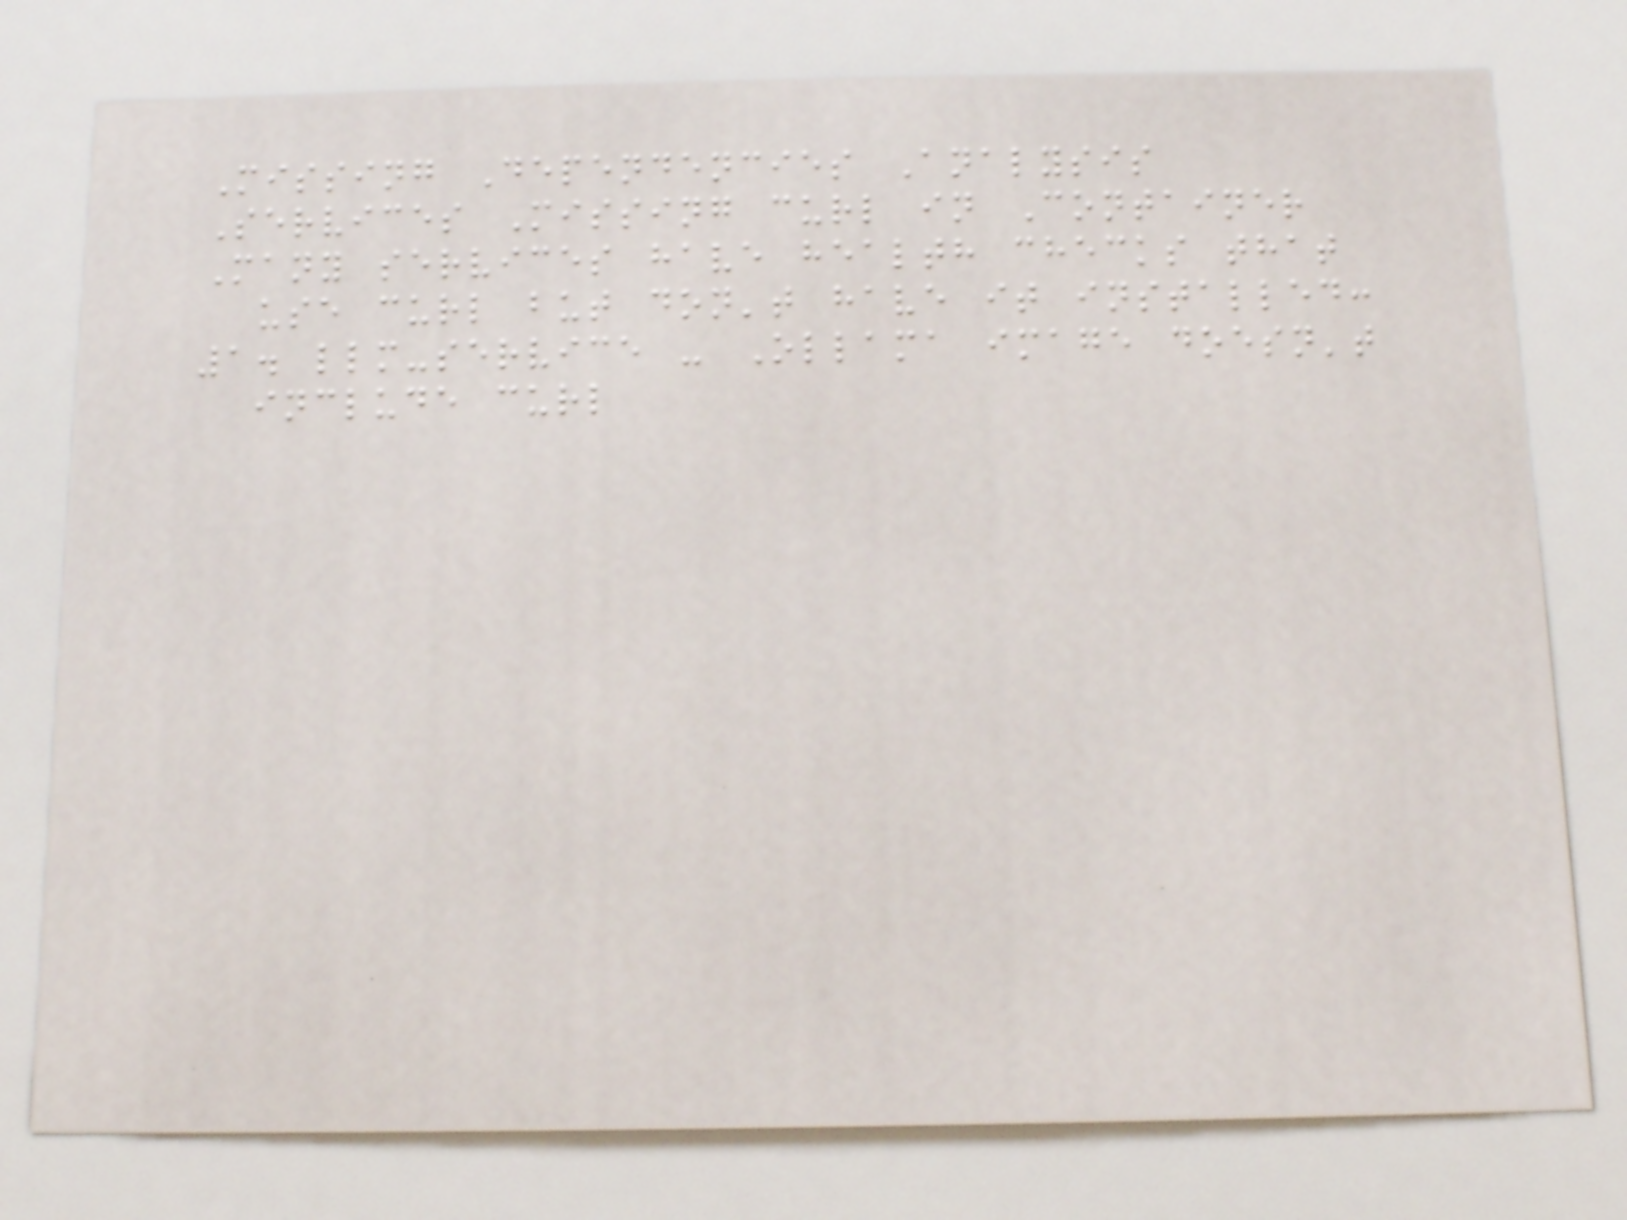Missing Dependencies Analysis
Services Missing curl in Container
Many services have health checks that
use curl but don't have it installed:
1. llm-service - Ollama image doesn't
include curl
